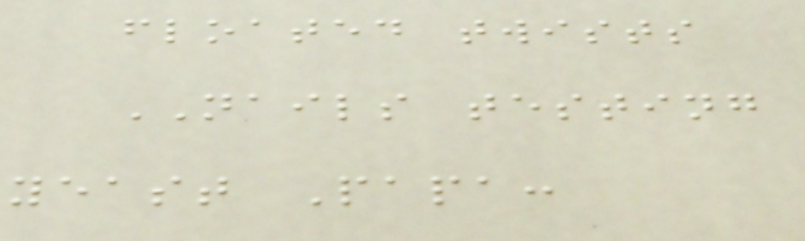floated twists
NAILS testing
yeast Papa:
